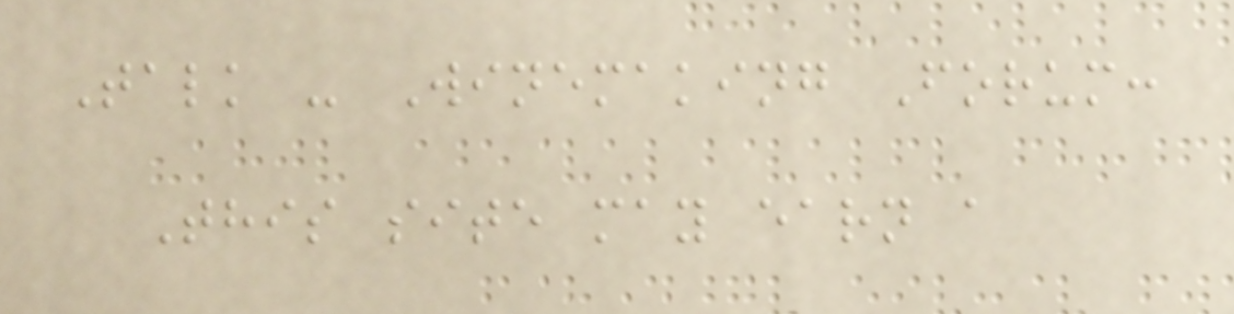Talk - Winemaking Forum:
This site may earn a
